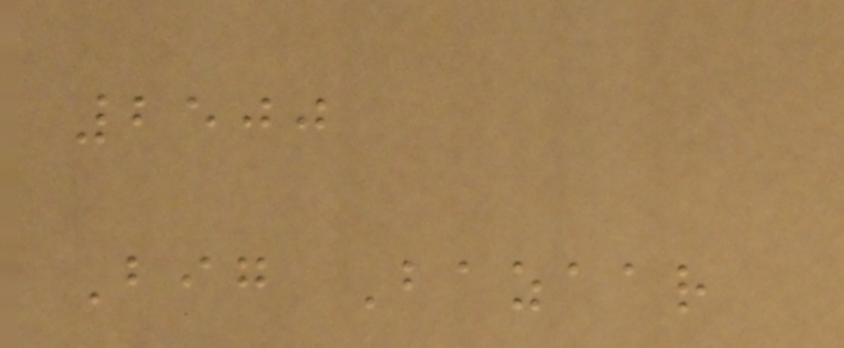2500
Big Bazaar
